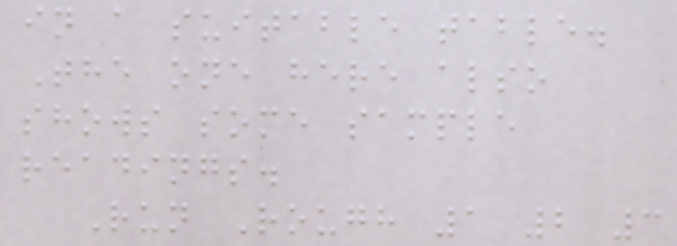in a suitable table.
The one here also
shows some sample
readings.
Run Rough 1 2 3
